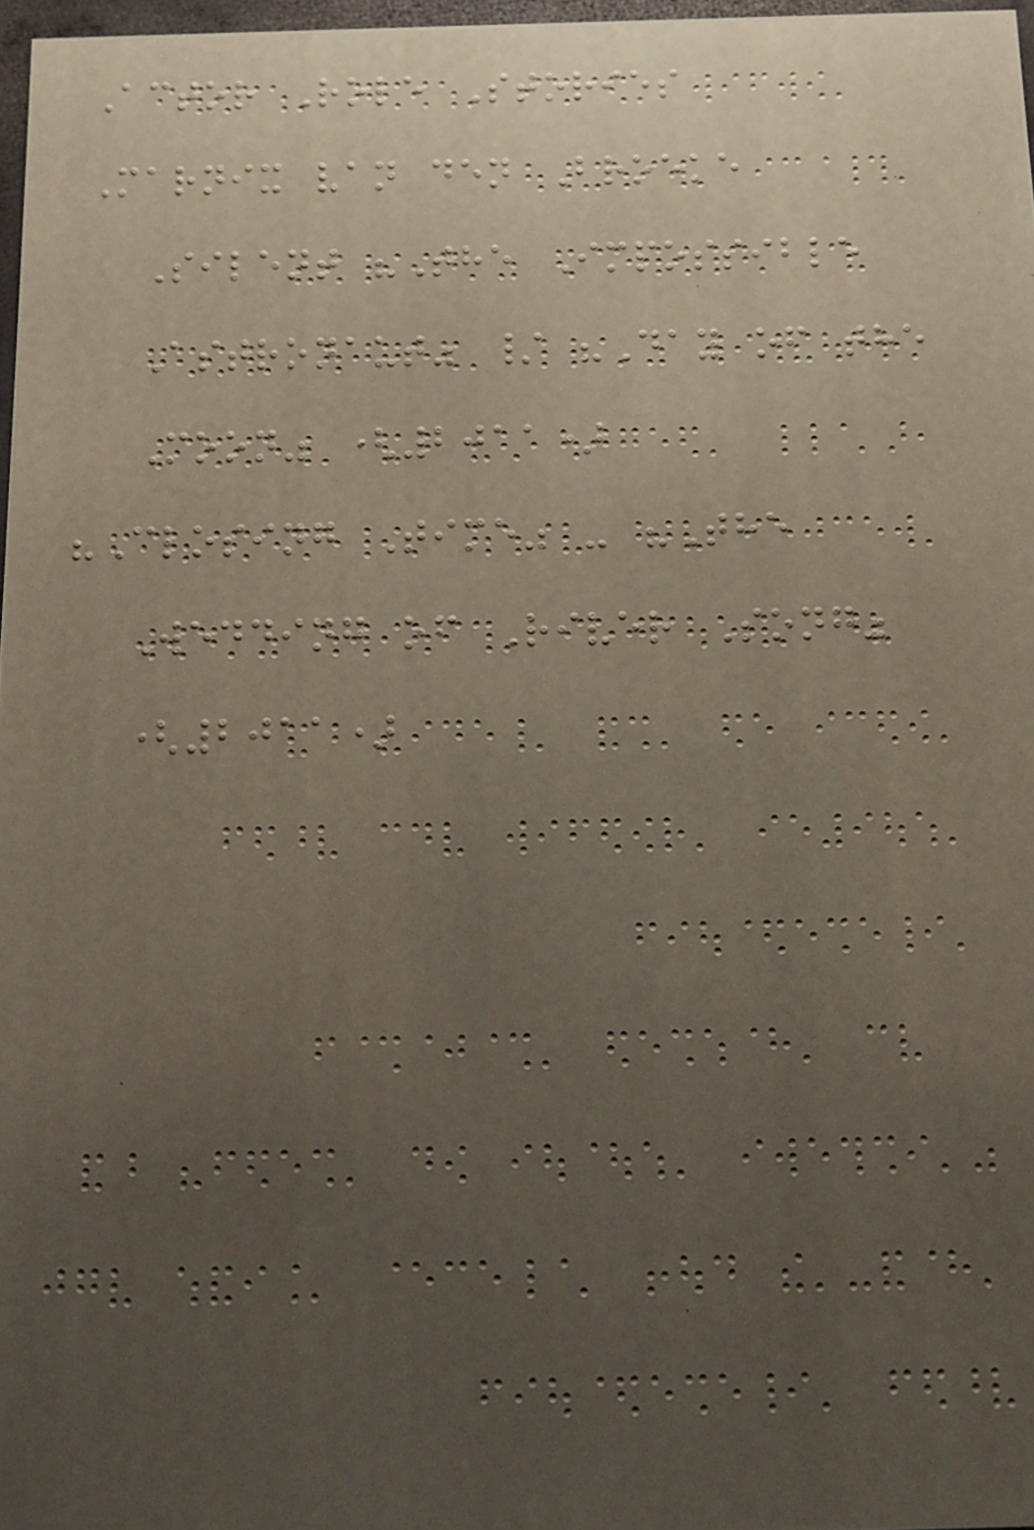Actor Role Stories
Marnix van den Broeke
Silent "The Impossible
Astronaut" / "Day of the
Moon" (2011)
"Closing Time" - "The
Wedding of River Song"
(2011)
